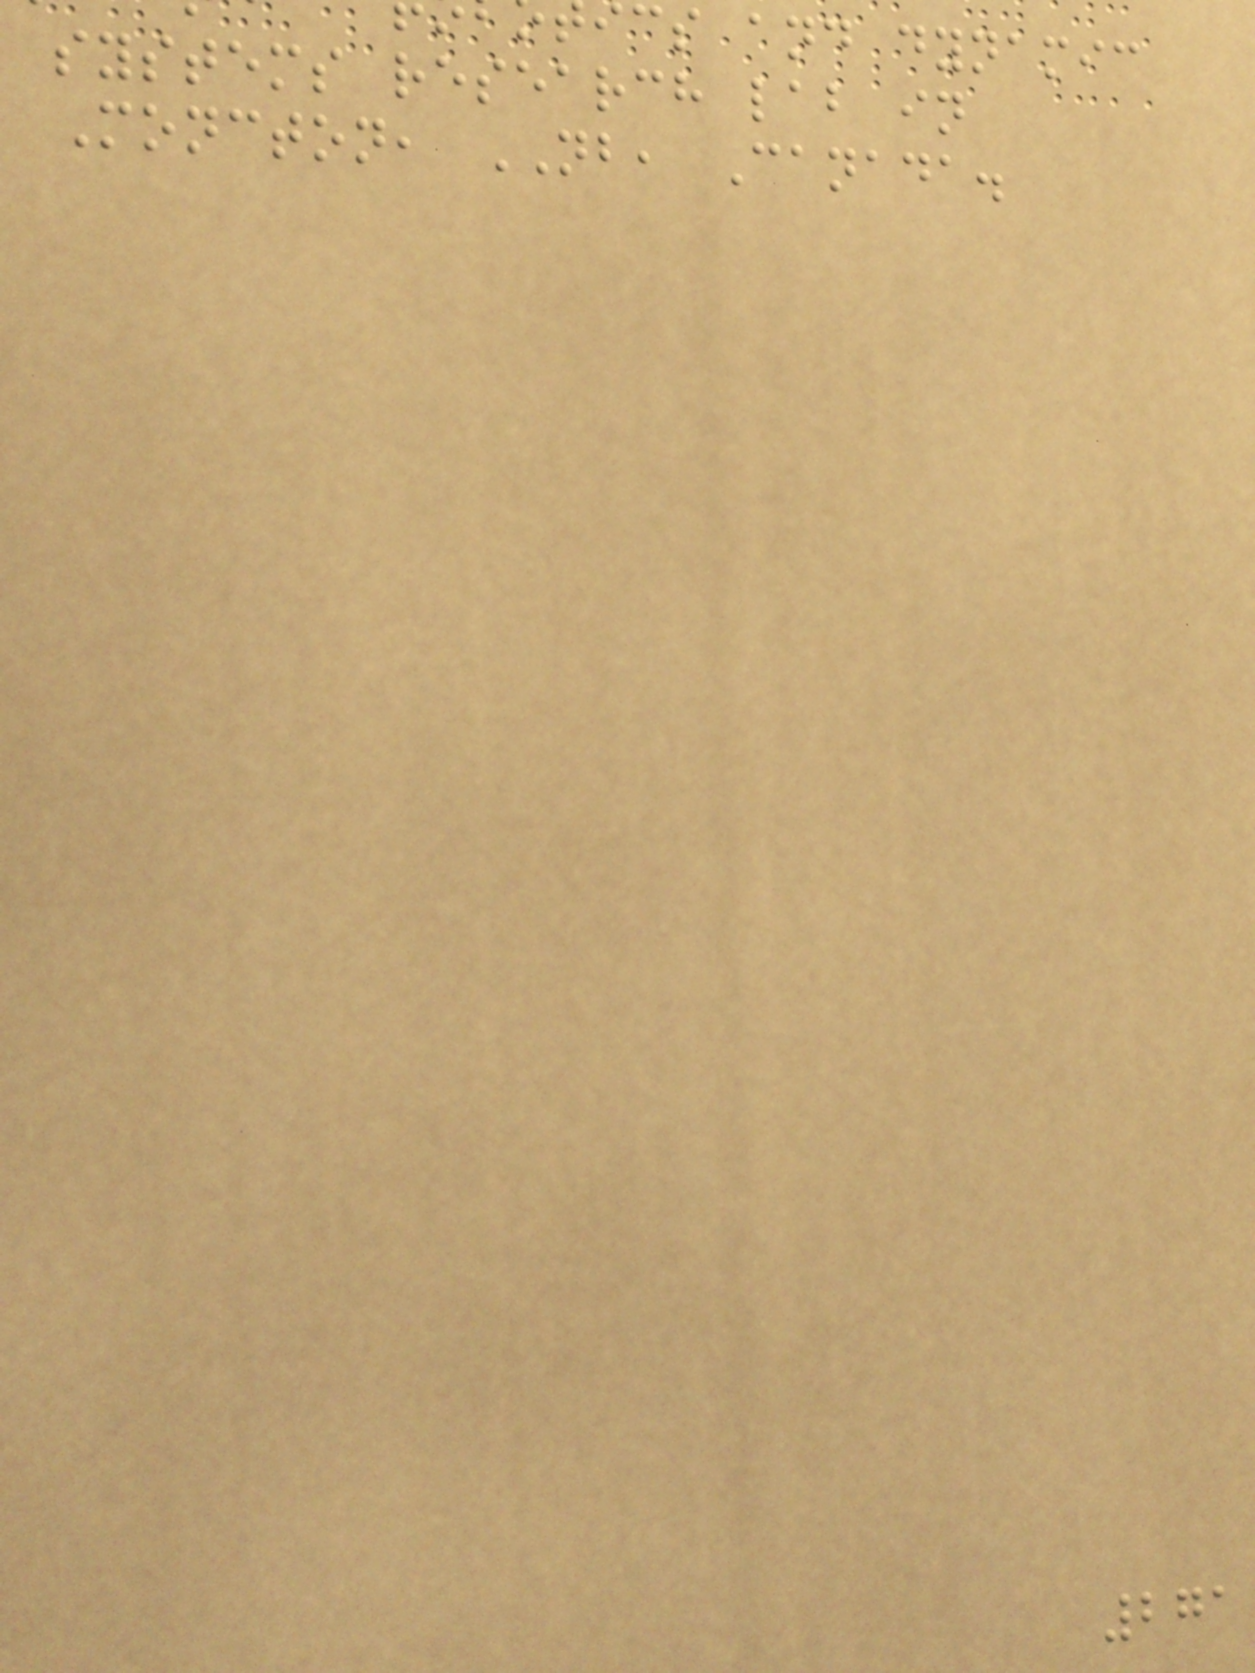cs and dynamic
systems research lab in
Moncton, NB, Canada.
271
